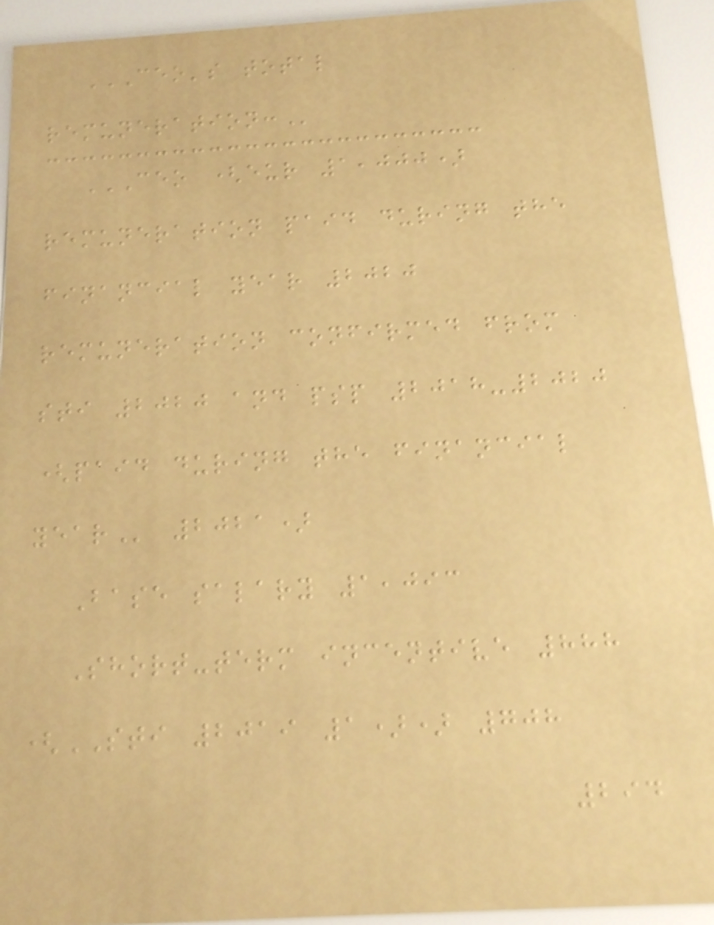CEO'S TOTAL
REMUNERATION:
CEO (EUR 1,000)
REMUNERATION PAID DURING THE
FINANCIAL YEAR 2020
REMUNERATION CONFIRMED FROM
STI 2020 AND PSP 2018-2020
(PAID DURING THE FINANCIAL
YEAR 2021)
Base salary 1,093
Short-term incentive 888
(STI 2019 1)) 708
294
